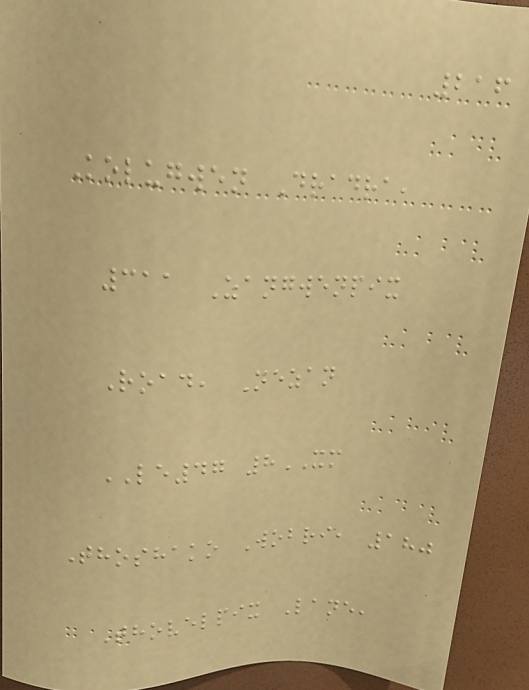216
Kolugwen Dradra,
311 Zangwenpix
Road, Nezan
LE47 8XM
Thoshako Wobri, 180
Thovelpix Lane,
